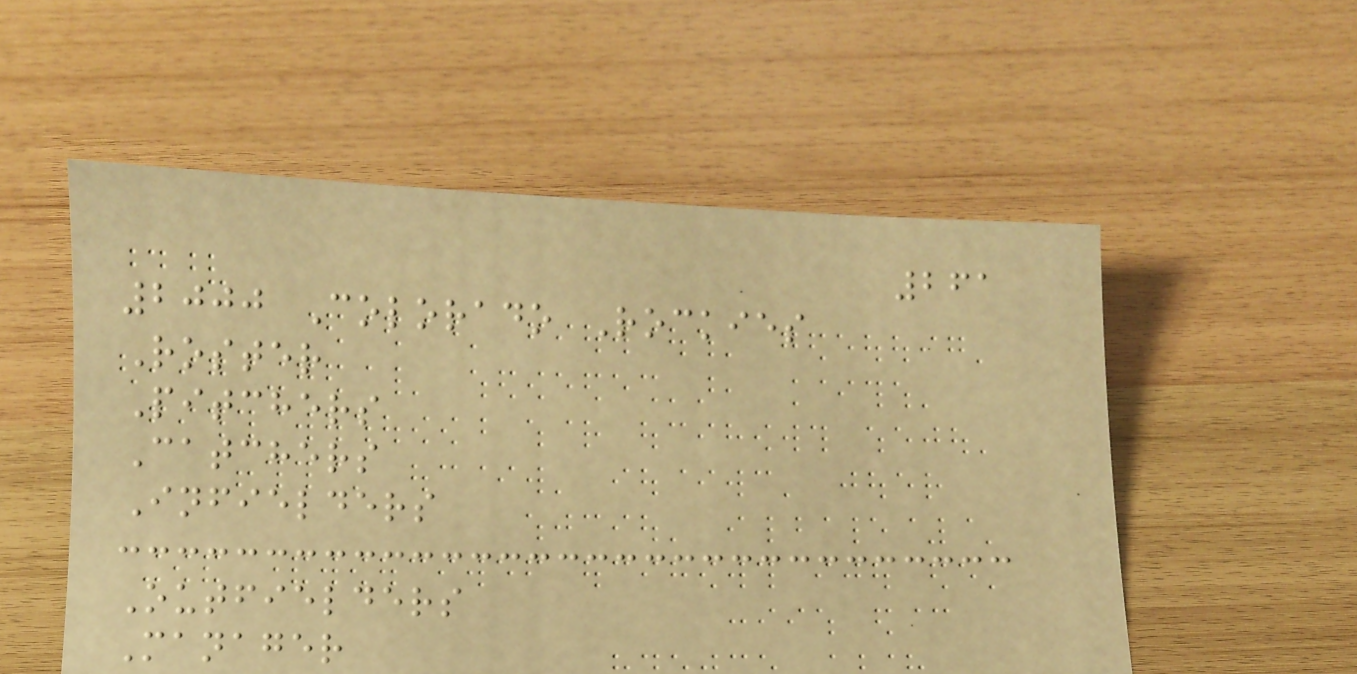261
2000 Colorado Rockies
Roster
Pitchers
Catchers
Infielders
Outfielders
Manager
